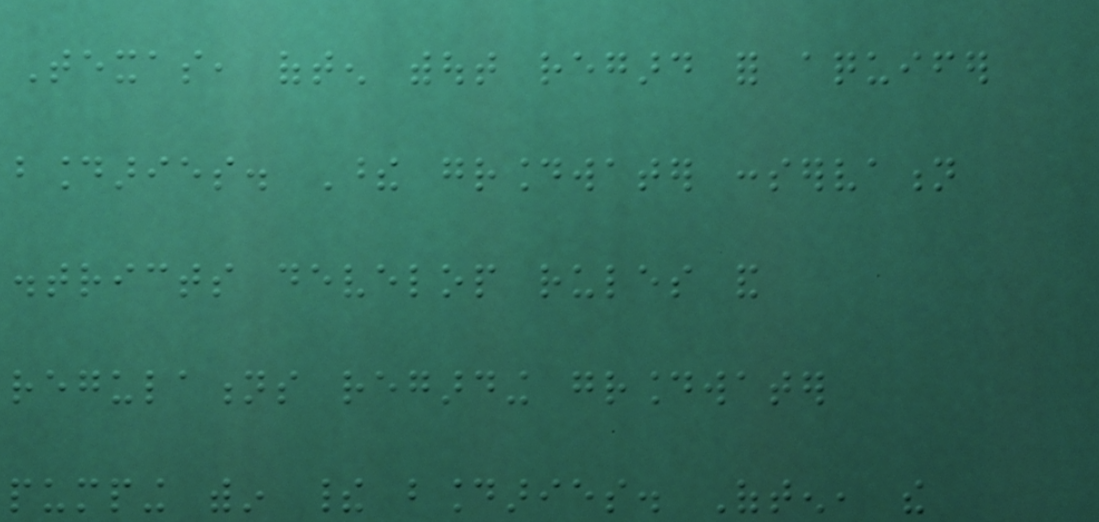Texas, often without regard for aquifer
boundaries. These groundwater conservation
districts develop rules and
regulations regarding groundwater
pumping within their boundaries. Often, the
